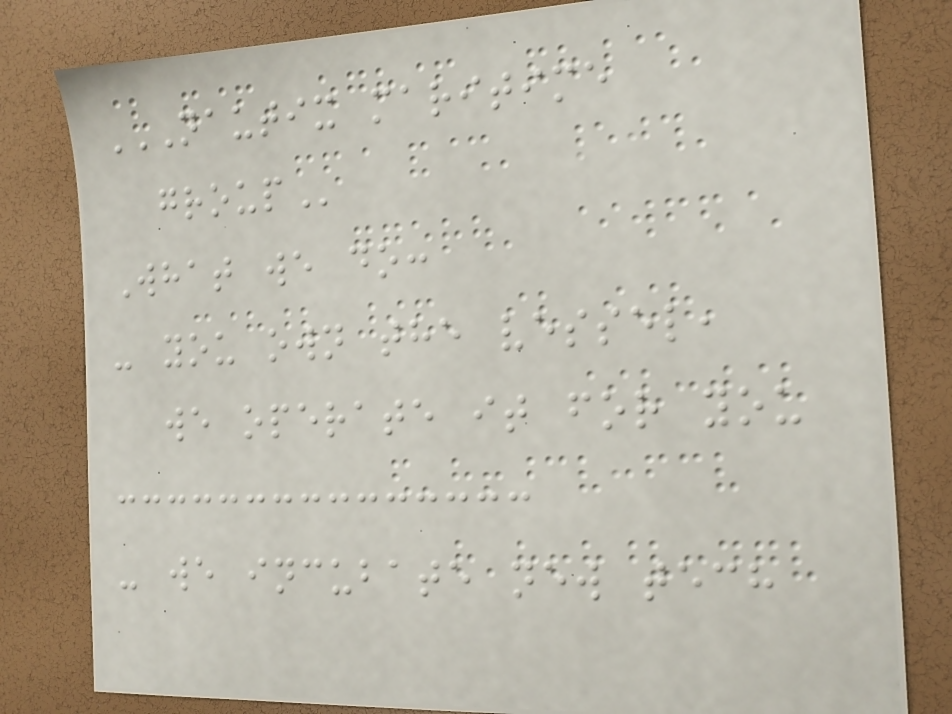NAUTIX MARITIME
GROUP
What we do:
- you own the vessel,
we operate it for you
- we incubate new tech
